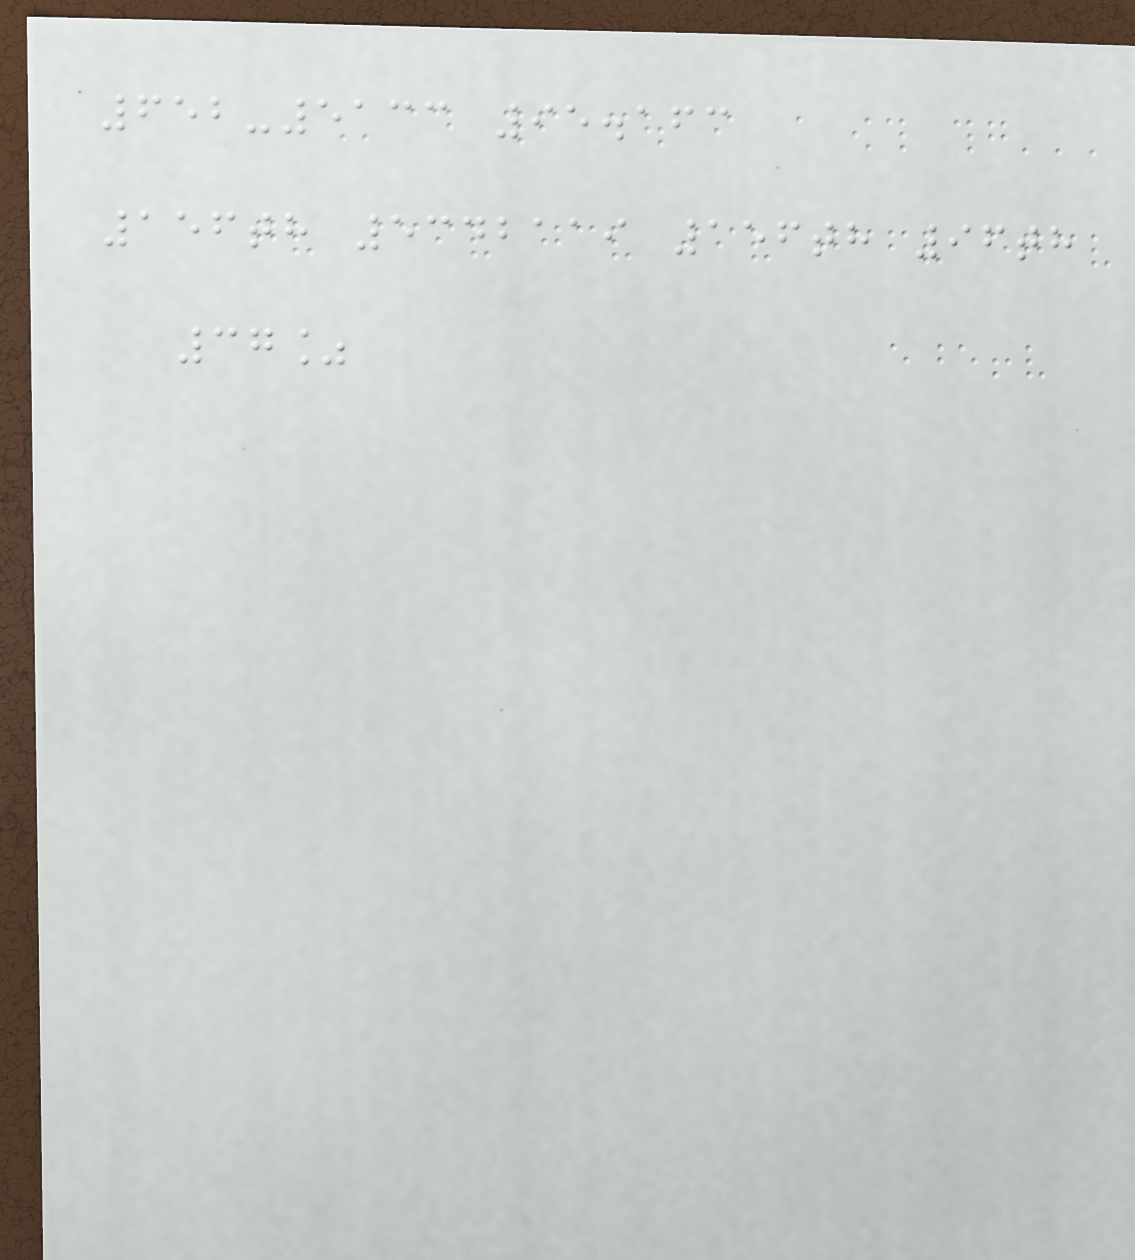652-5133 95.163
156th 5342119 156th 96th
37%
